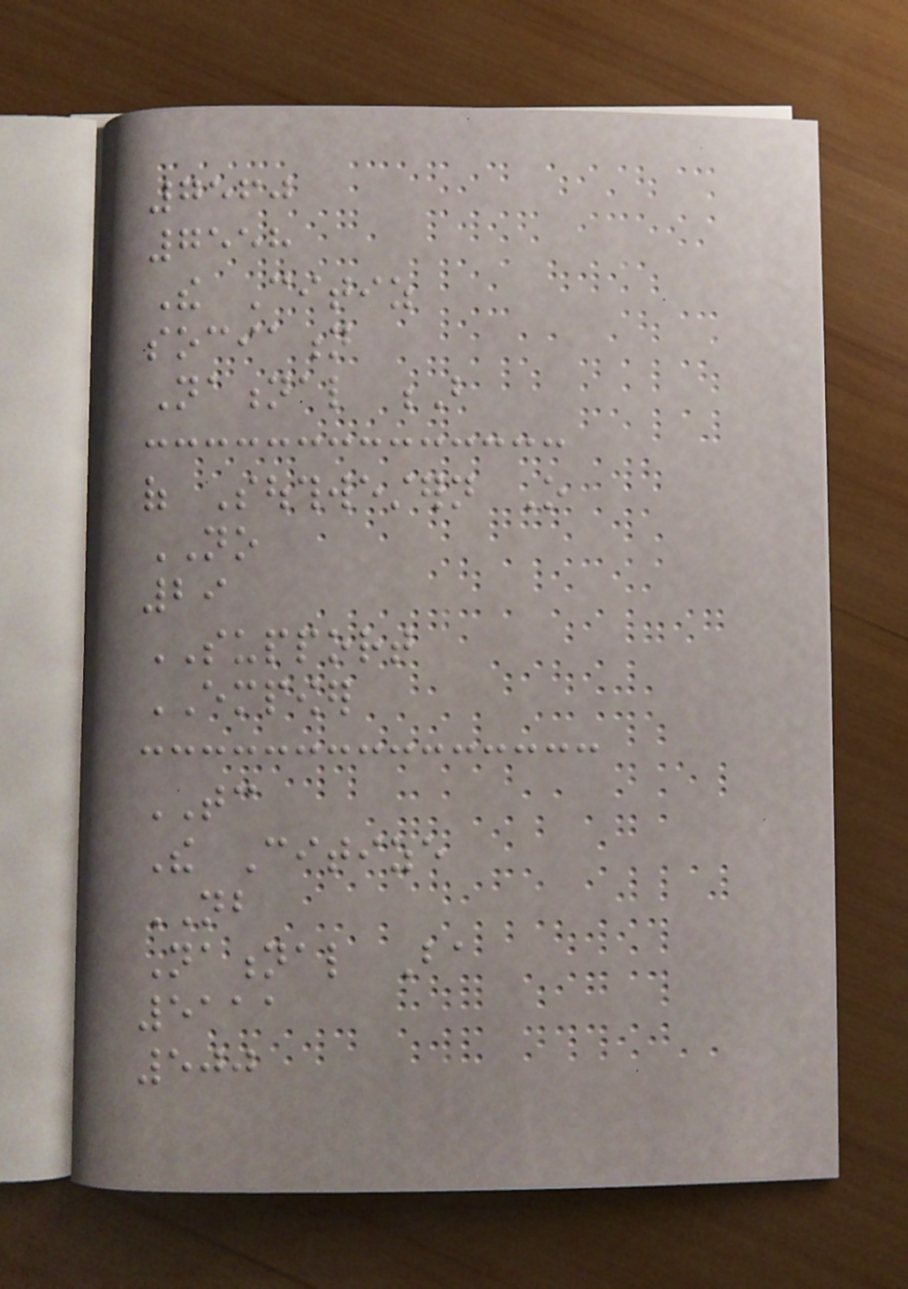7560
7558
The Citiz
sociation
National B
of Southwestern O
NO
29
SUPPORT
EMPOWER
TC
The Citize
NB
National Ba
5111
500
